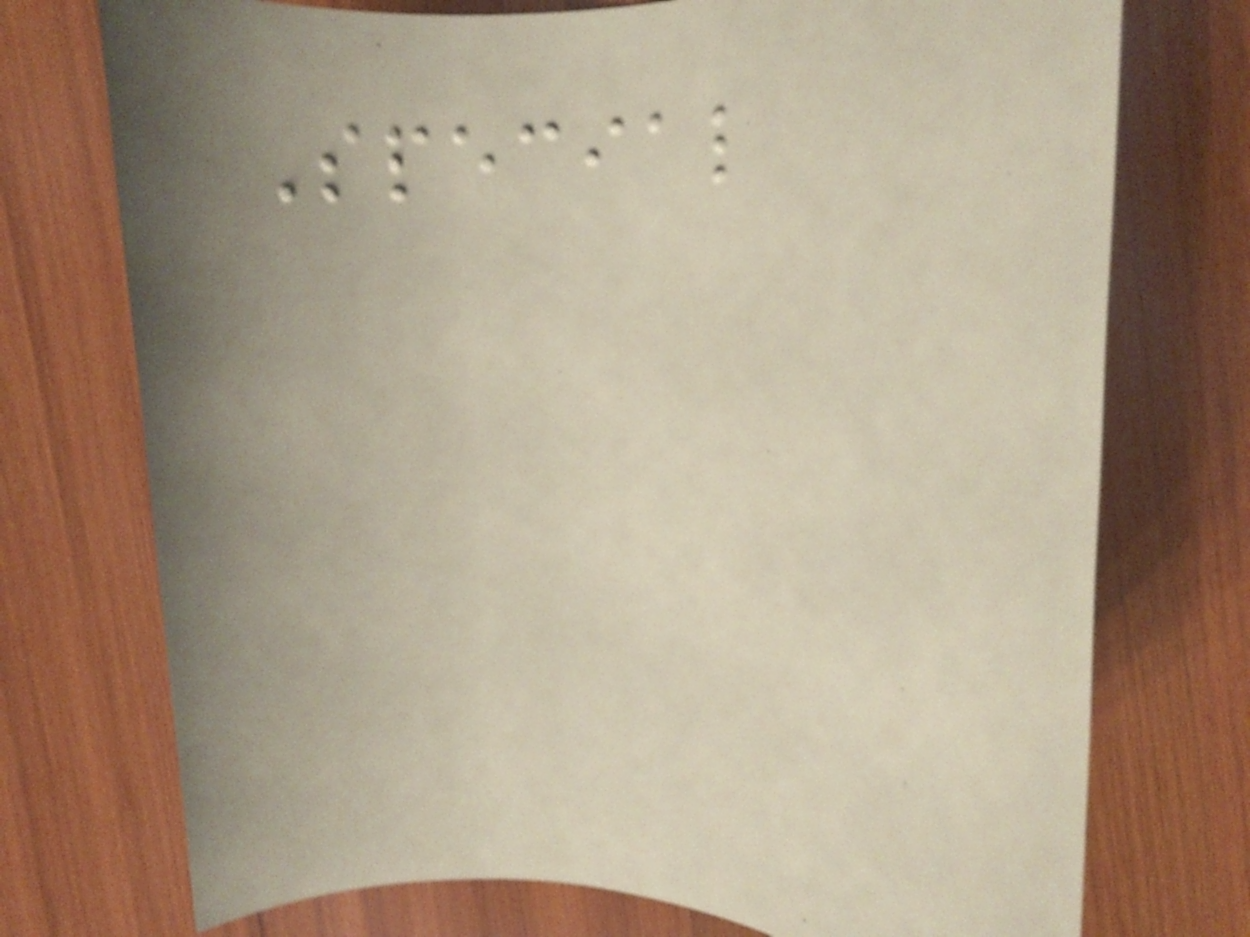Special
